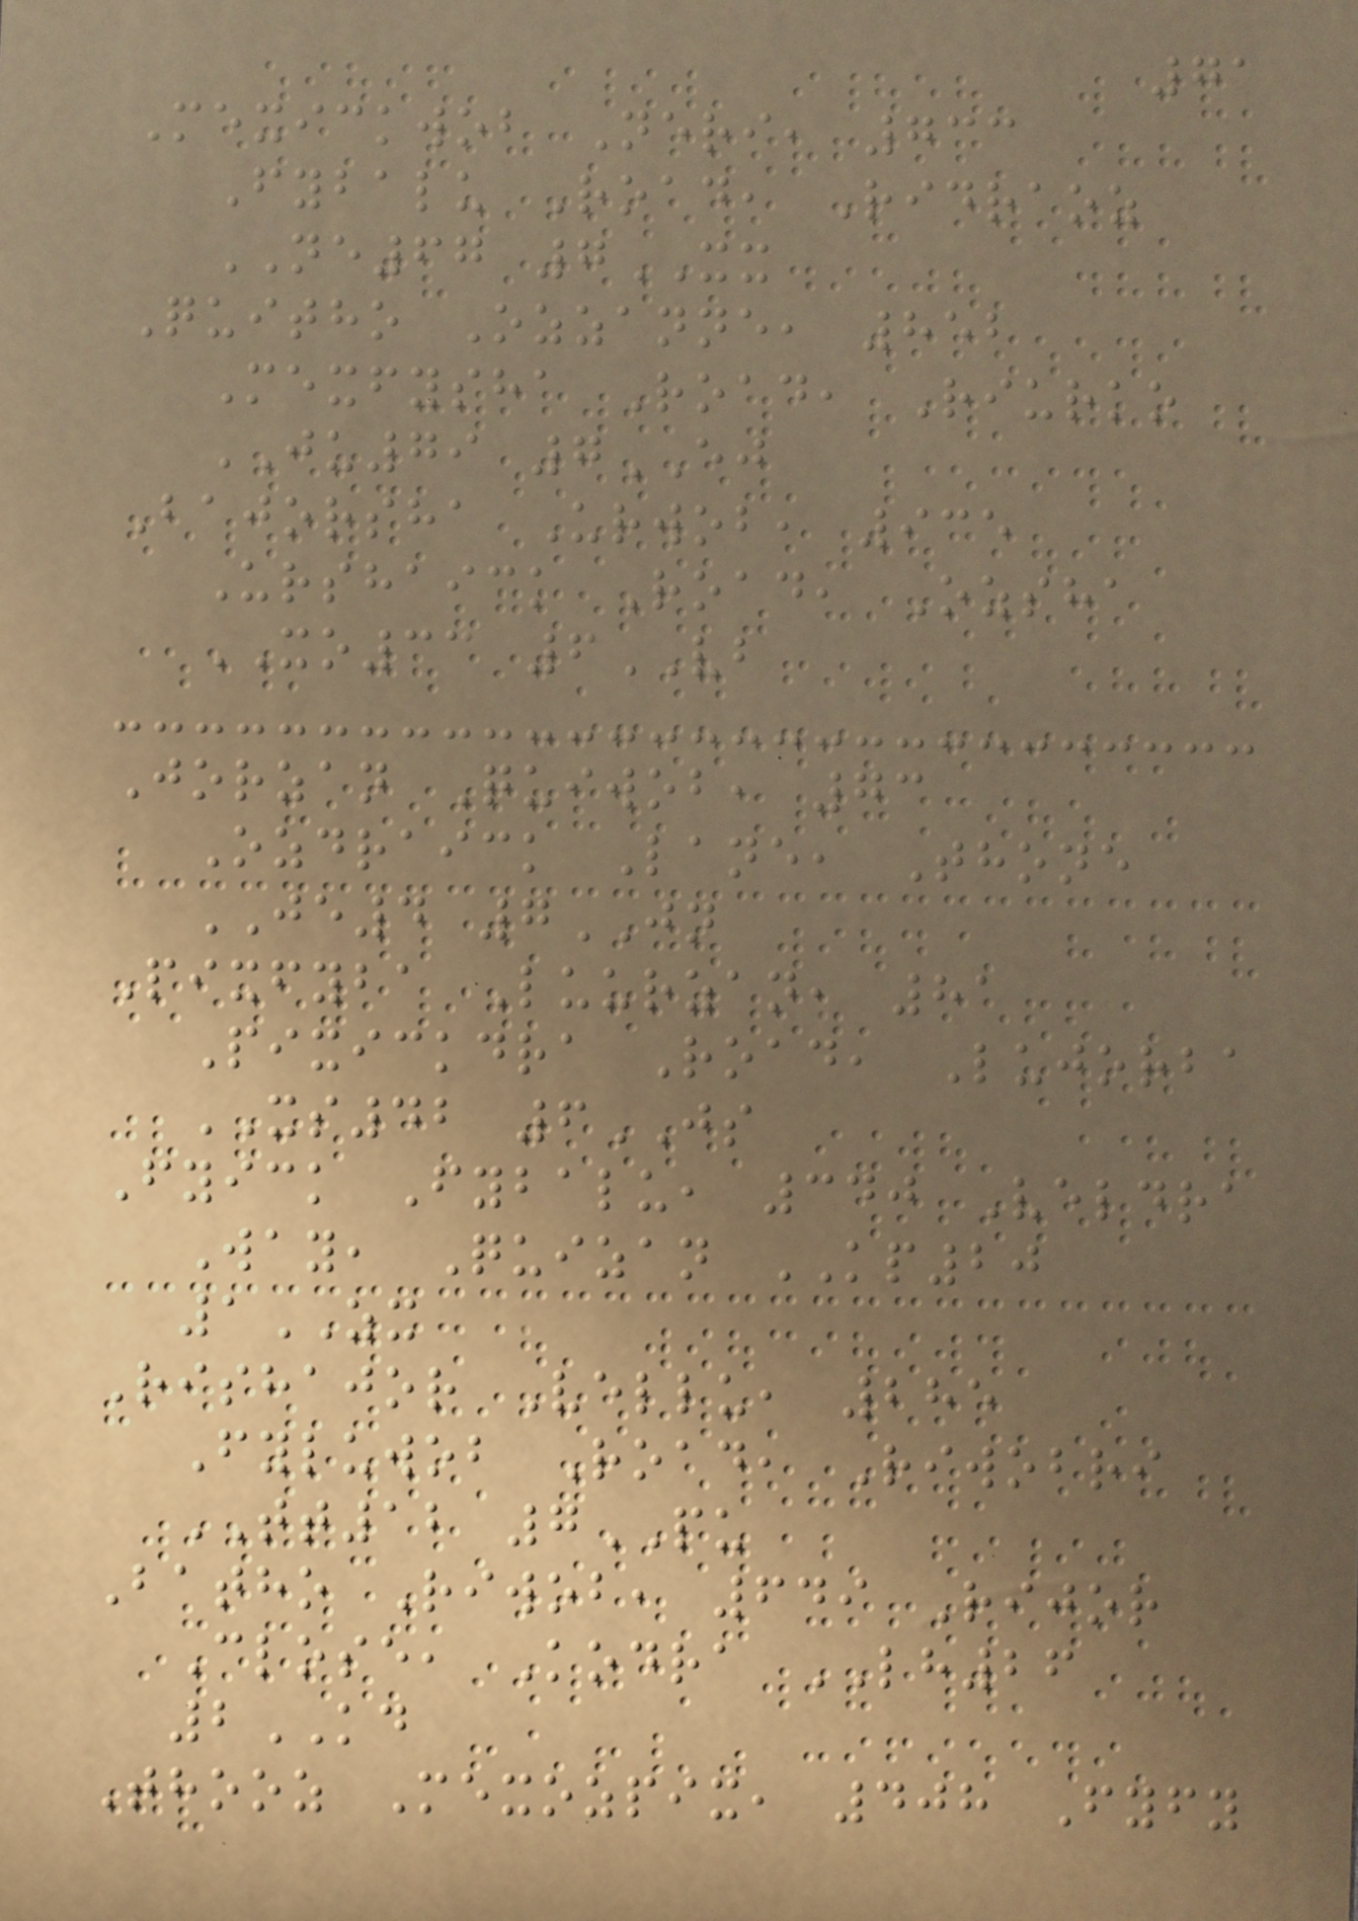71
Mexickwob Neri, 733
Fybalu Road, Ridraoz
NE67 7XX
Quitho Ozzanne, 852
Mexfysha Road, Riurko
JU79 7EJ
Bajorsha Urwob, 935
Urshaick Road, Ozsha
XO33 6VB
Jorzan Quiwob, 73
Ozdraick Lane, Thone
JE4 7JN
Pixfyba Luurzan, 81
Pixickdra Road, Lujorba
XS42 6JS
Fyick Fybalu, 340 Veldra
Way, Quizan KP20
1ZX
Rishajor Vellu, 285
Fyluwob Road, Riwobri
TT12 7PU
Batho Riwob, 649 Rijor
Close, Kodra LH26
2KD
Thooz Mexozpix, 408 Fyfy
